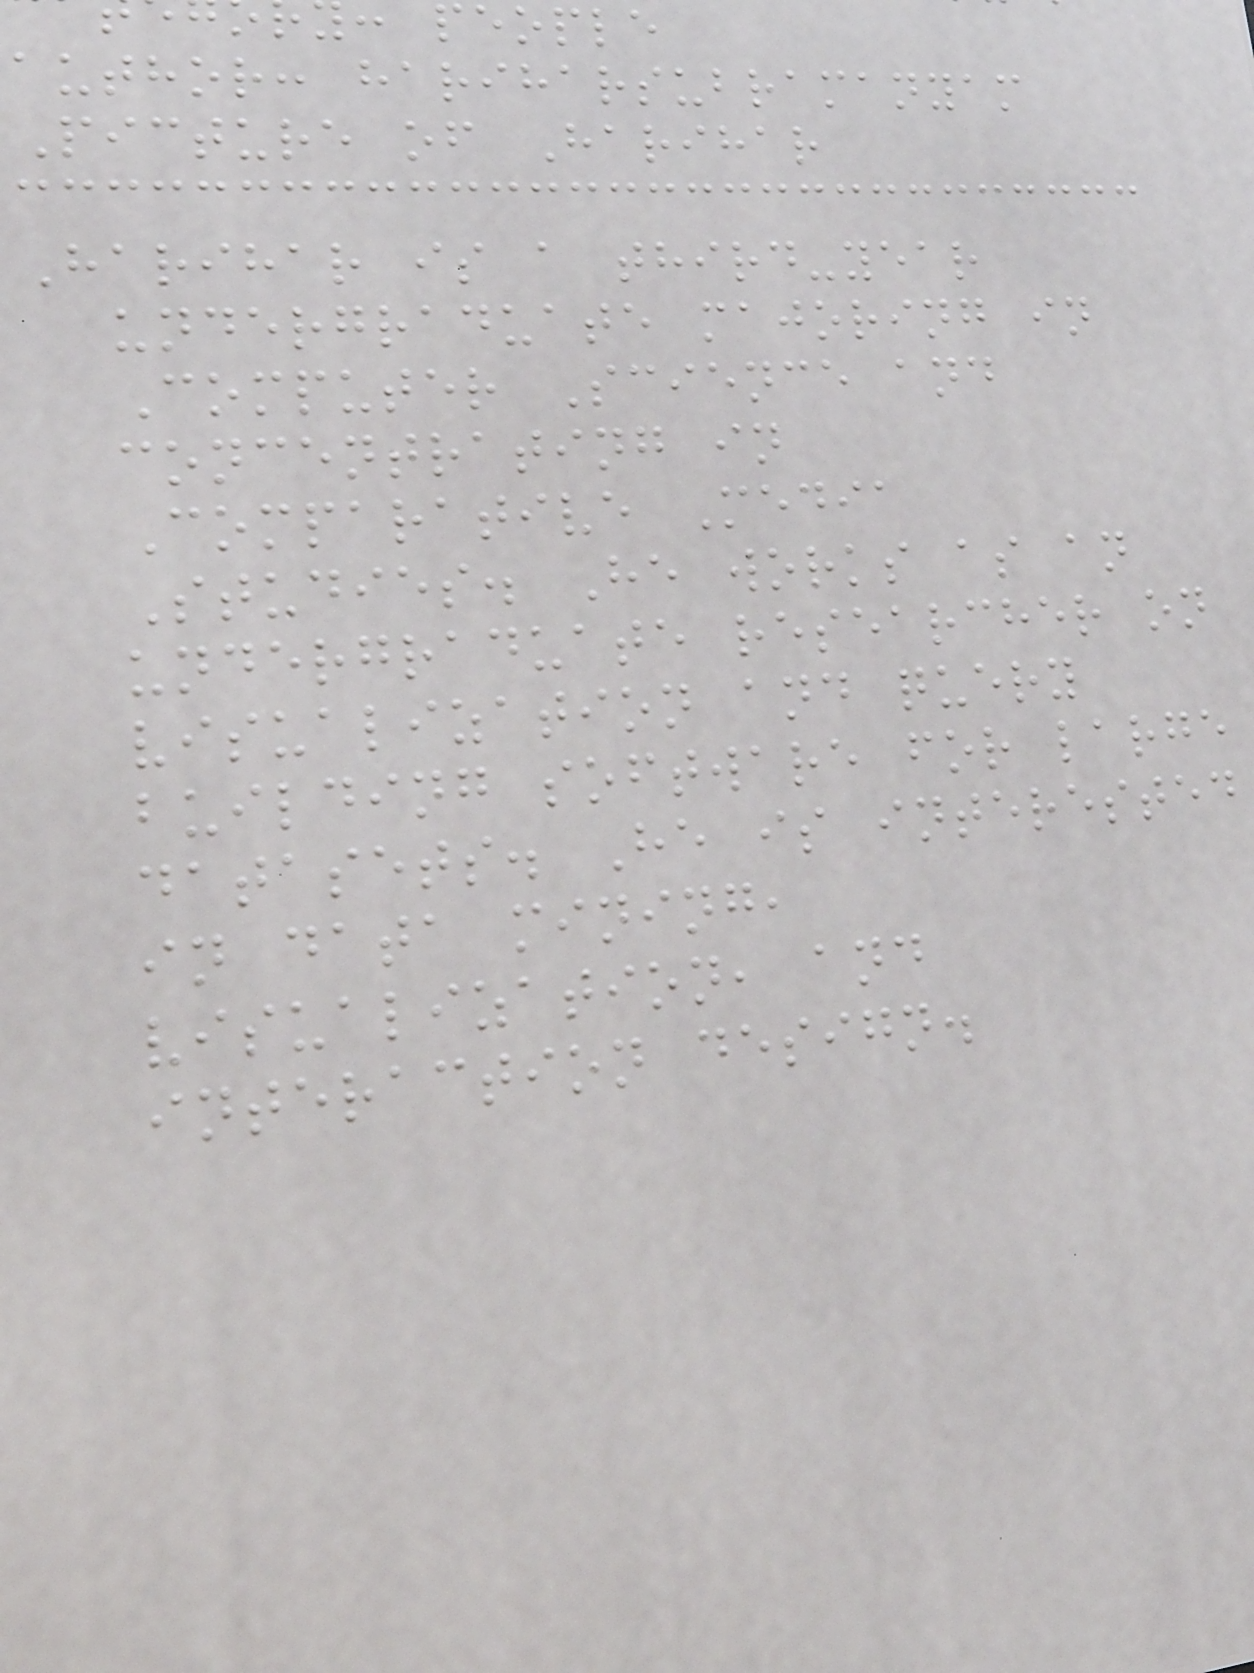people
author: hariharsubramanyam
Picture of Harihar
Harihar is a third-year
undergraduate majoring in
Computer Science and
concentrating in
Comparative Media
Studies. He works as an
undergraduate researcher on
visualization and query
building software for large
datasets. He is interested
in data mining,
visualization, and
interaction design.
